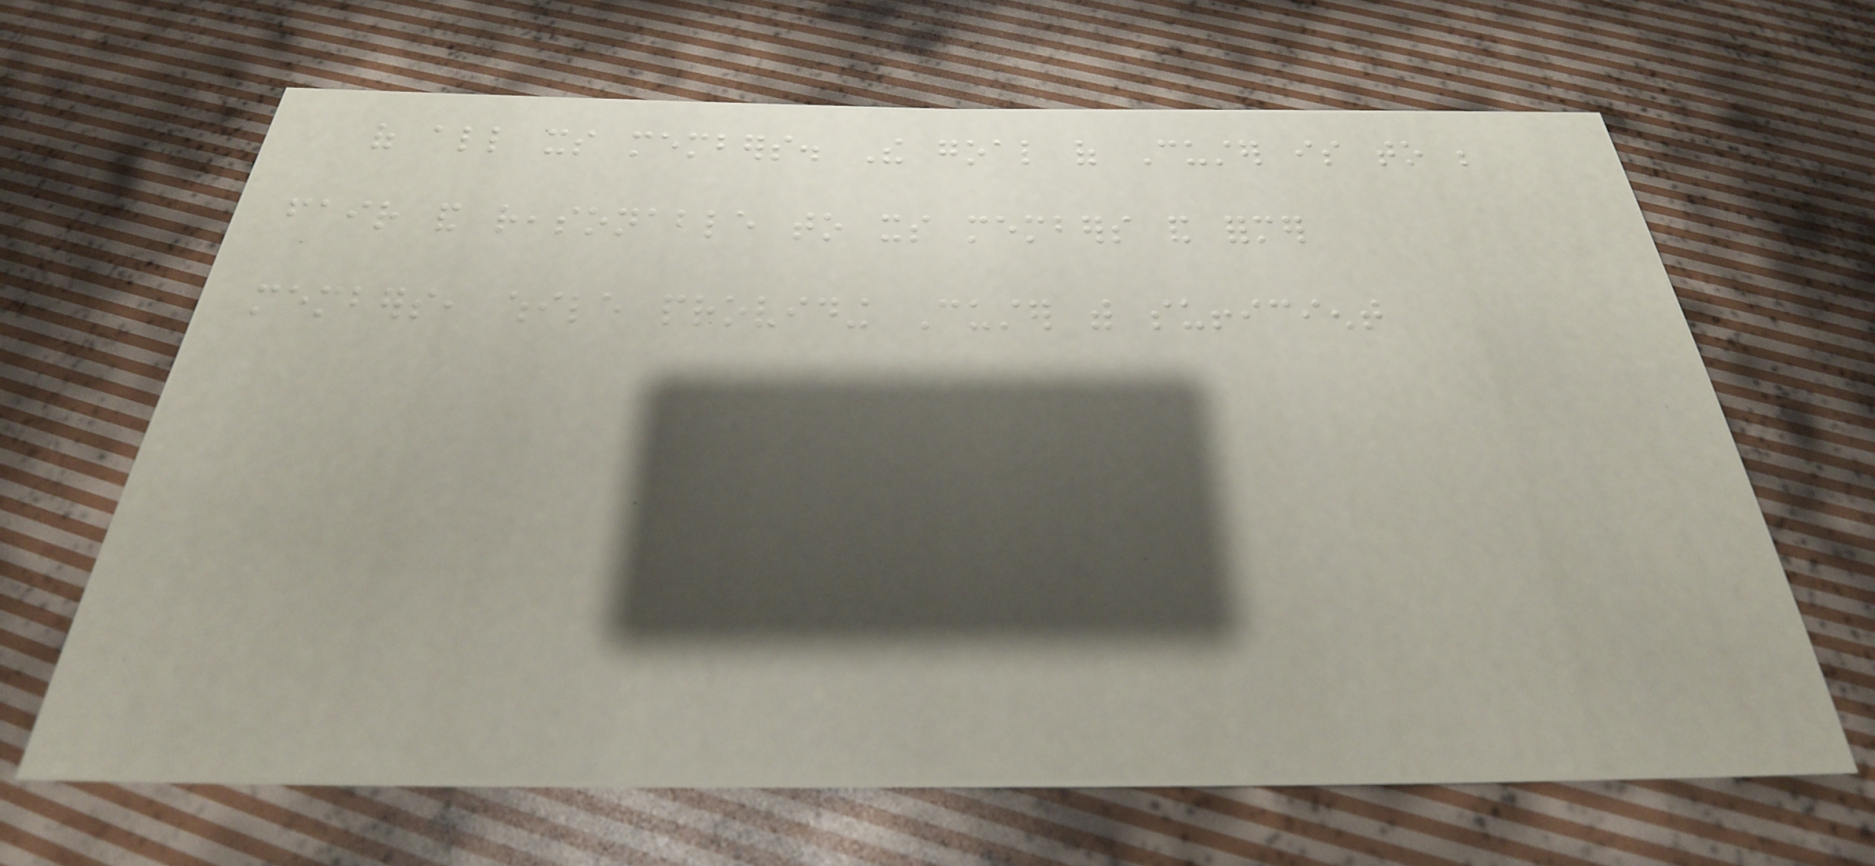of all its members. The goal of Custer is to be
fair and reasonable to its members and former
members, while providing Custer with sufficient
